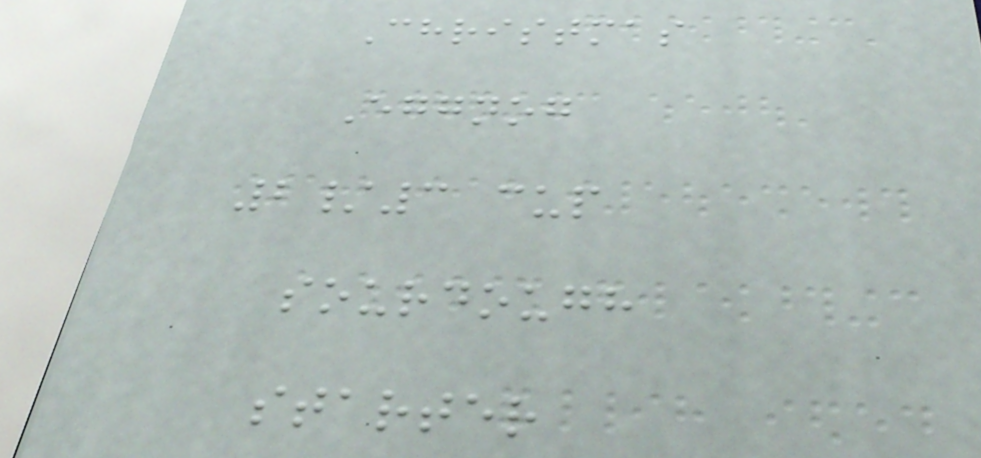Christmas
Eggnog
2/3 cup
sourdough
starter
